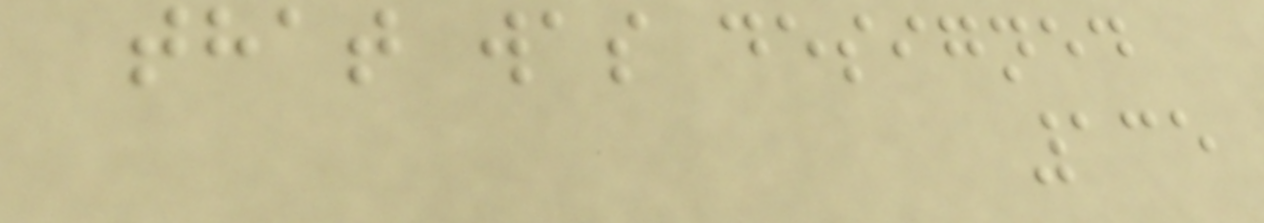that was designed
135
